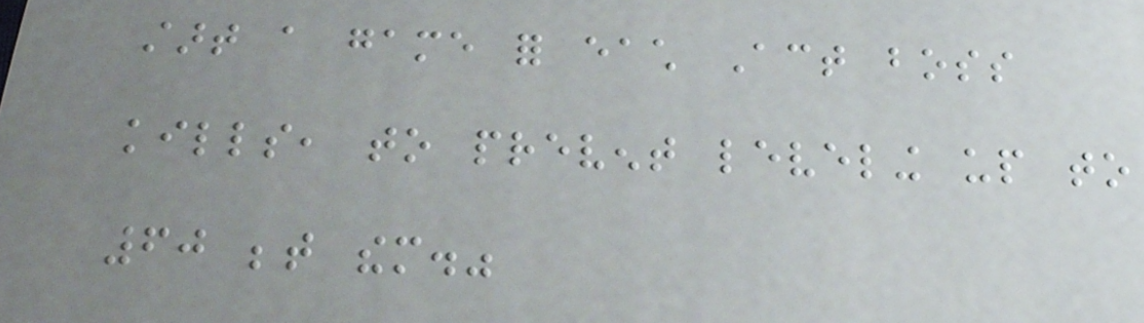start a game for each Act boss
kills, to prevent leveling up to
60 between them."
